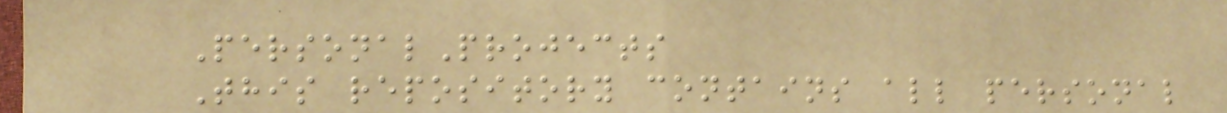PersonalProjects
This repository contains all personal
